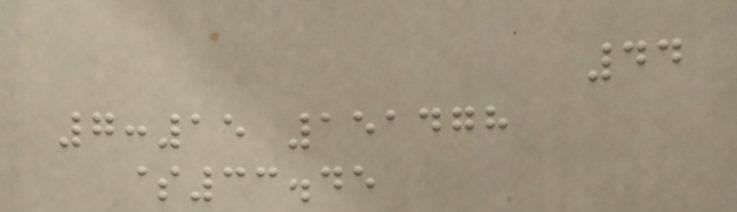44
7:15 151478
$33.45
